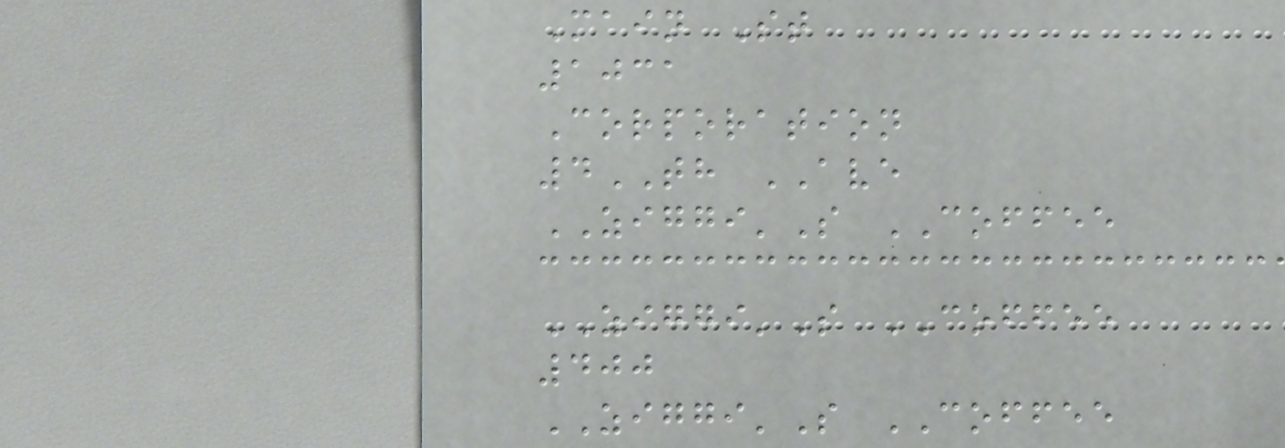Main St
1031
Corporation
4TH AVE
ZIGGI'S COFFEE
ZIGGI'S COFFEE
400
ZIGGI'S COFFEE
